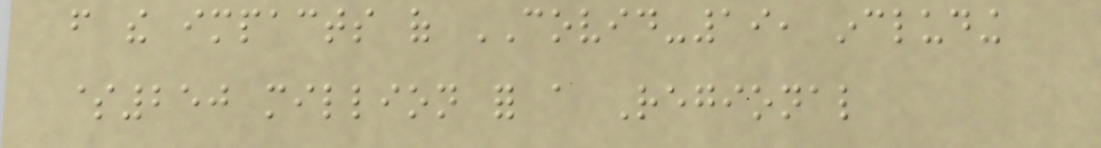from the impacts of COVID-19, including
$250 million for a Regional
